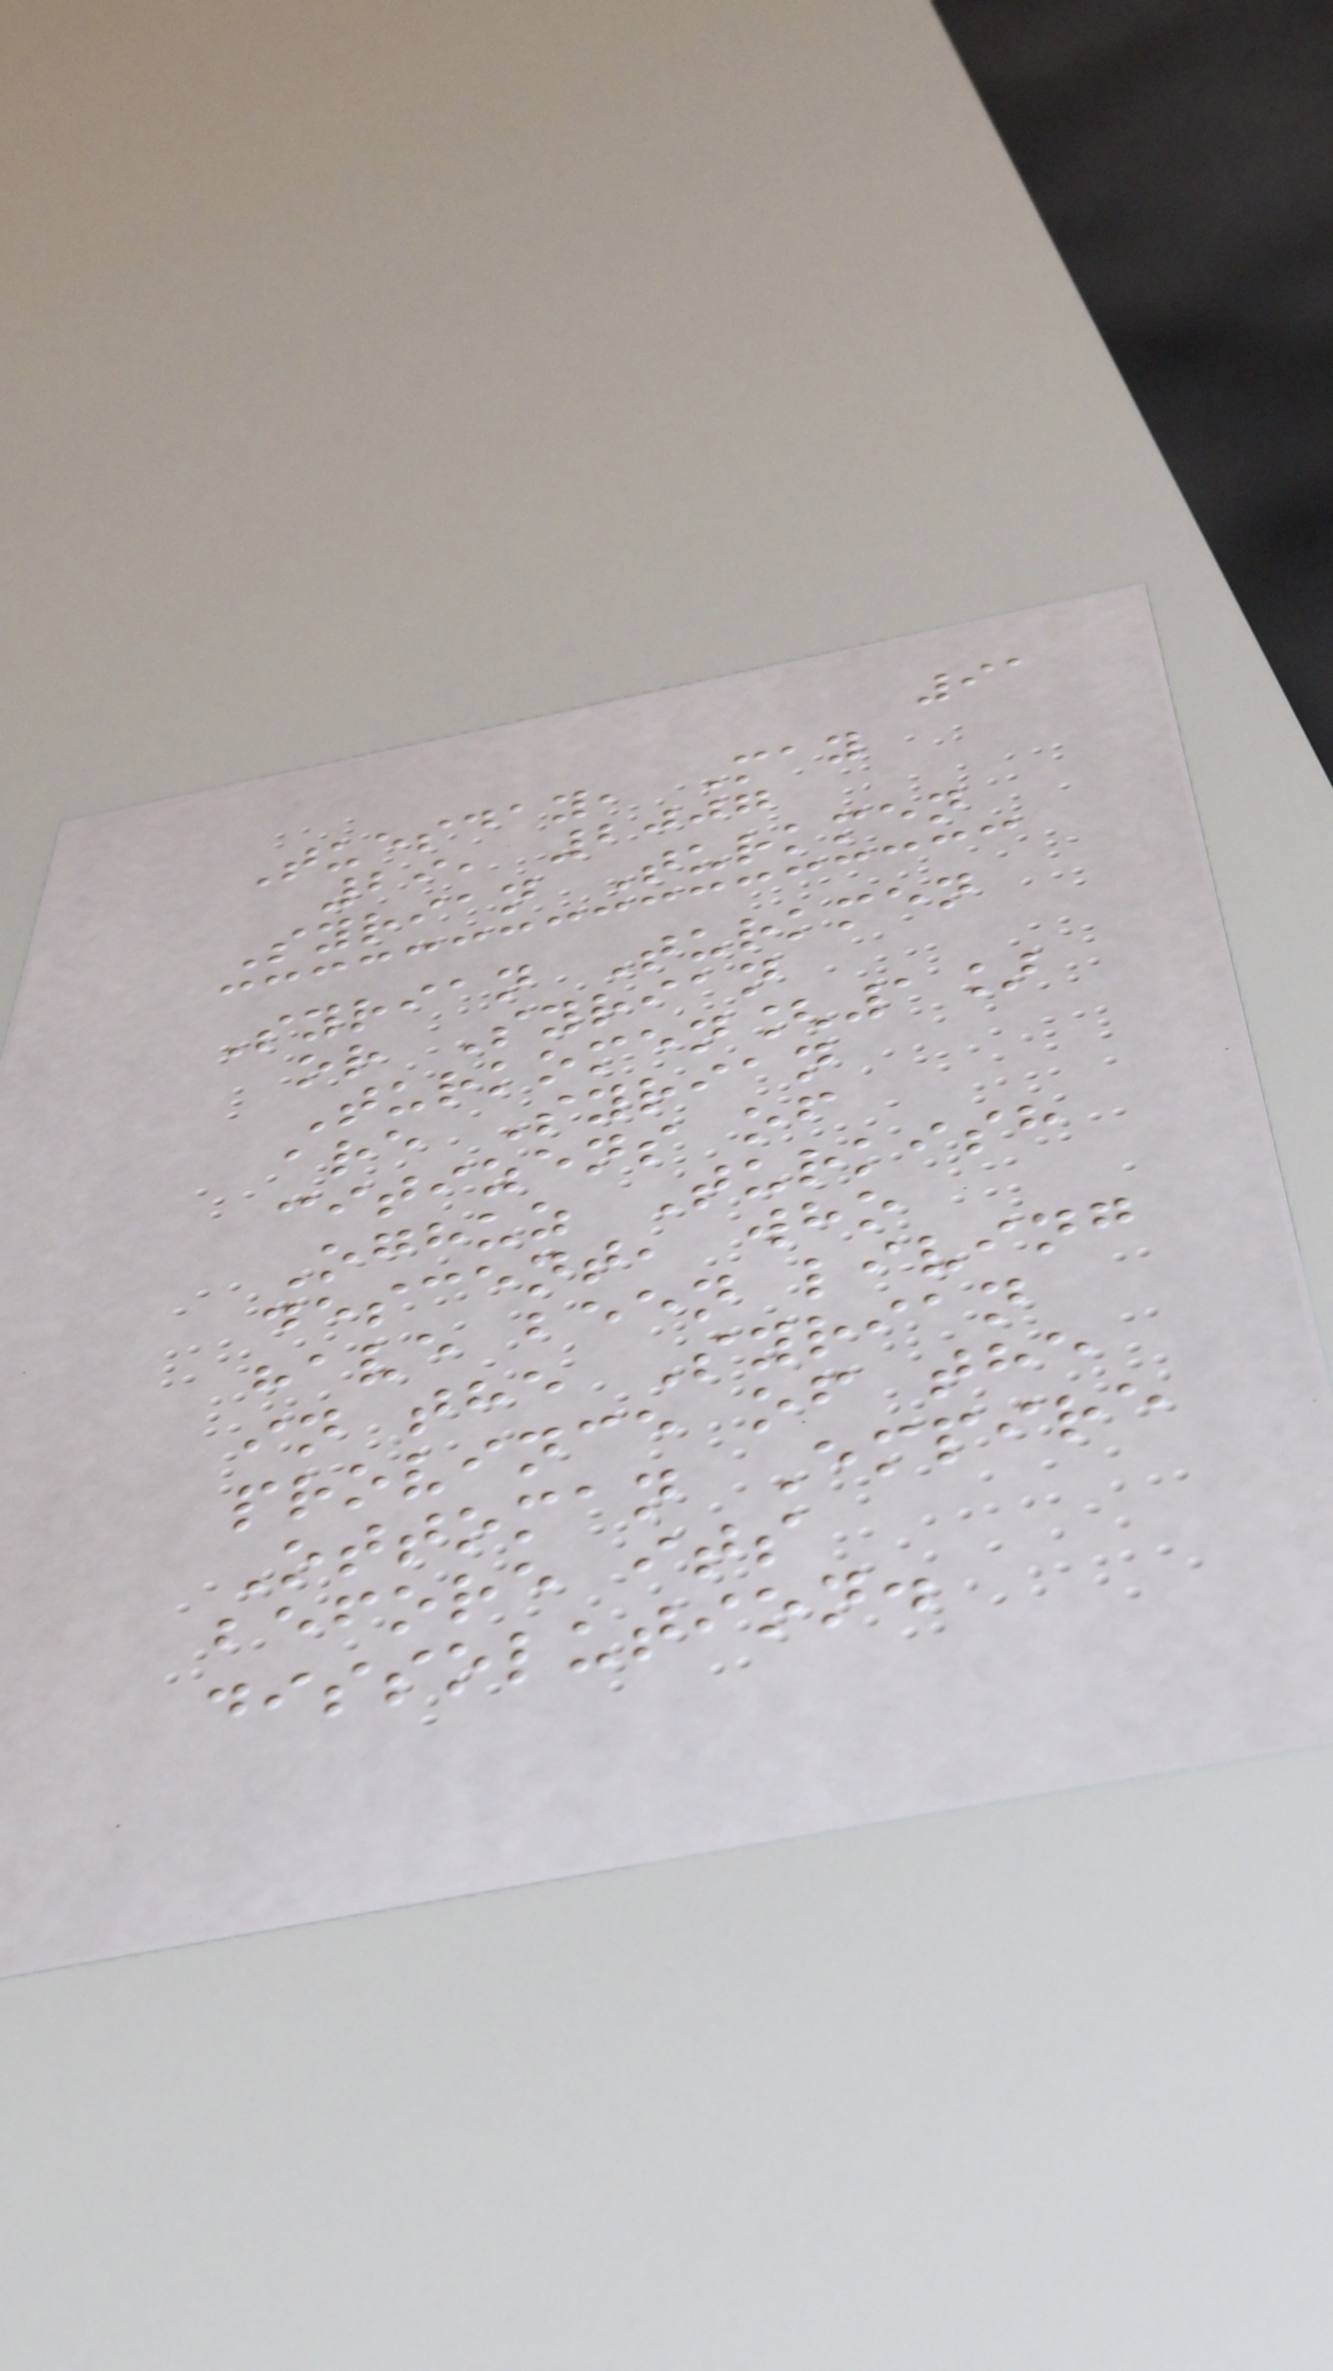91
Tuesday, May
29, 2007
Syrian Turkmen
Syrian Turkmen
or Syrian
Turkomen[1]
are Syrian
citizens of
Oghuz Turkish
descent, who
have been living
in the Syrian
province of the
Ottoman Empire
before its
dissolution.
